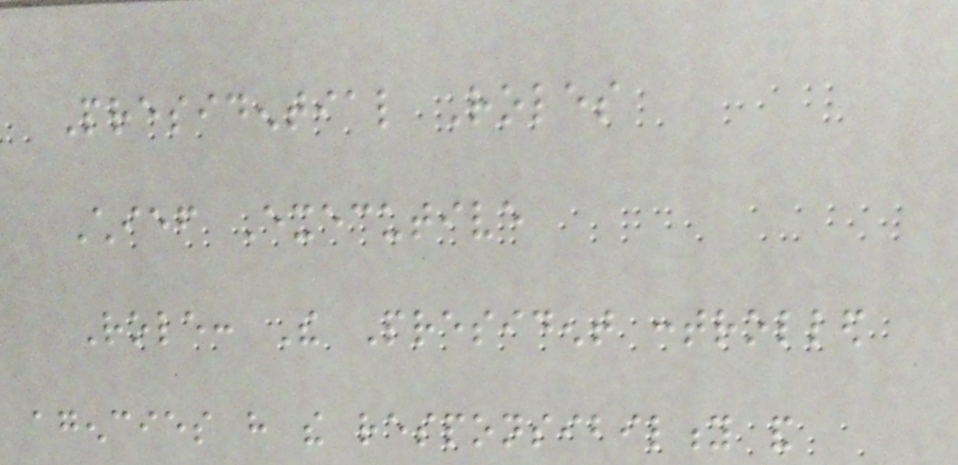Presidential Roles
Chief Executive
Role: The President controlled
agencies have the responsibility and
